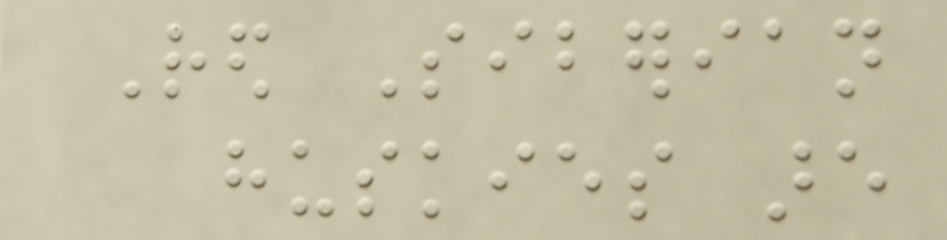Red Siberian
huskies are
